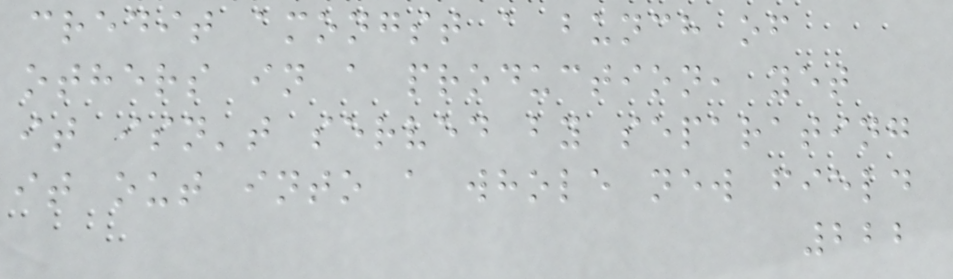credit amongst a bunch of
others in a production, yet
it isn't served by separating
it out into a whole new field
222
